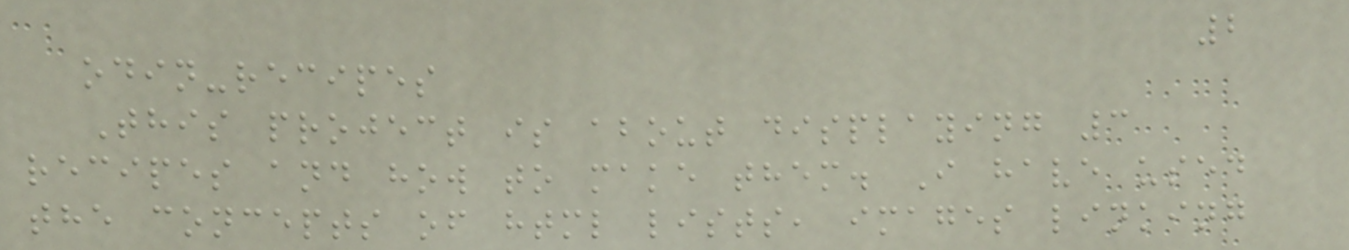2
odin-recipes
This project is about displaying 3
recipes and how to make them. I have used
the concepts of html lists, images linking
